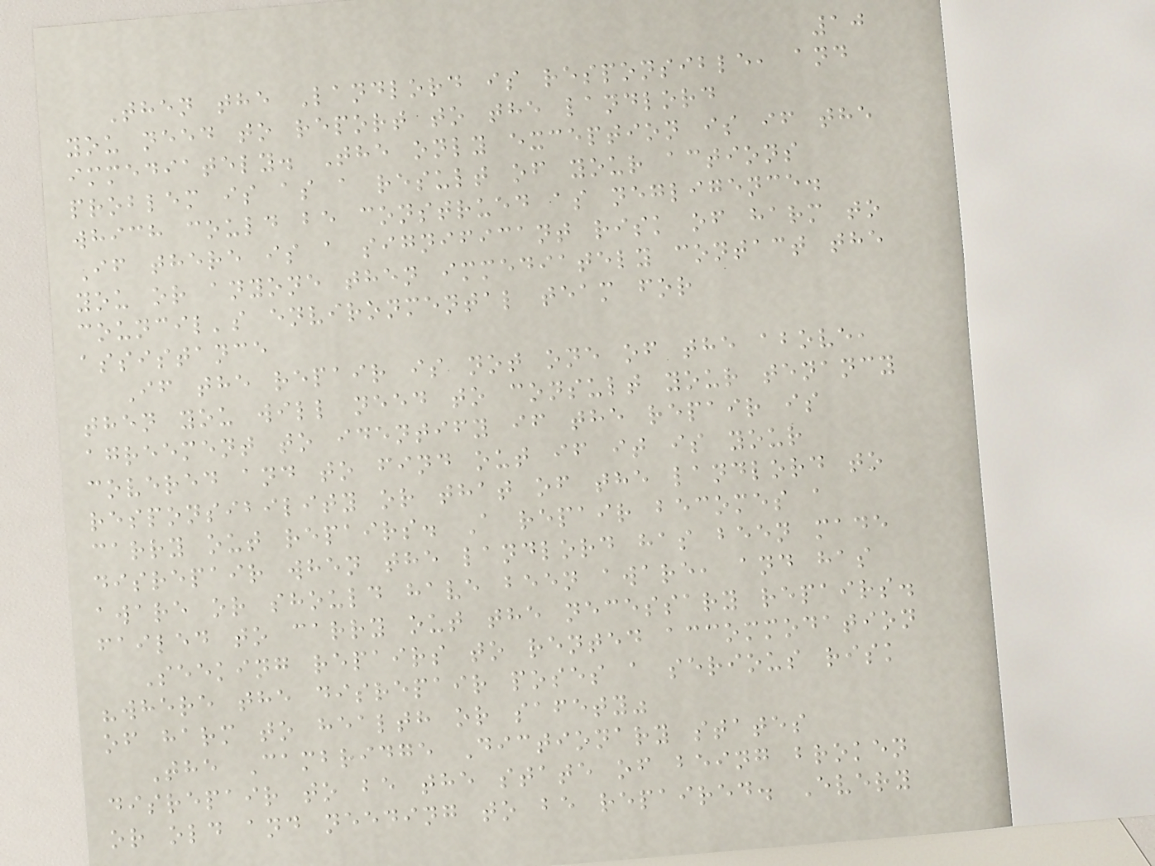10
Then the Landlord is responsible, and
you need to report to the landlord
immediately. The only exception is if the
problem is as a result of your actions
which could be construed as negligence.
If there is a significant risk of harm to
you or anyone then immediately contact the
council's environmental team for
assistance
If the repair is not one of the above,
then you will need to consult your tenancy
agreement to identify if the repair is
covered and to find out if it is your
responsibility or that of the landlord to
carry out repairs. A repair becomes a
disrepair when the landlord has been made
aware or should have been aware, and has
failed to carry out the necessary repairs.
Seeking repairs to rented accommodation
"where the disrepair poses a serious risk
of harm to health or safety"
The Cambridge Dictionary states
disrepair to be the state of being broken
or old and needing to be repaired. Every
